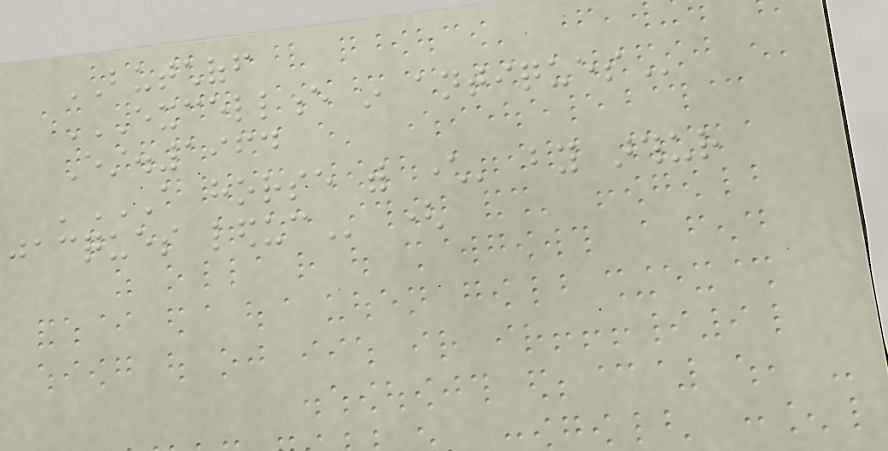BUTCHOFF
EXCELLENCE IN ANTIQUES
Est.1964
'A HORSE WITH CHARACTER' BY ARTHUR
JACQUES LEDUC (
